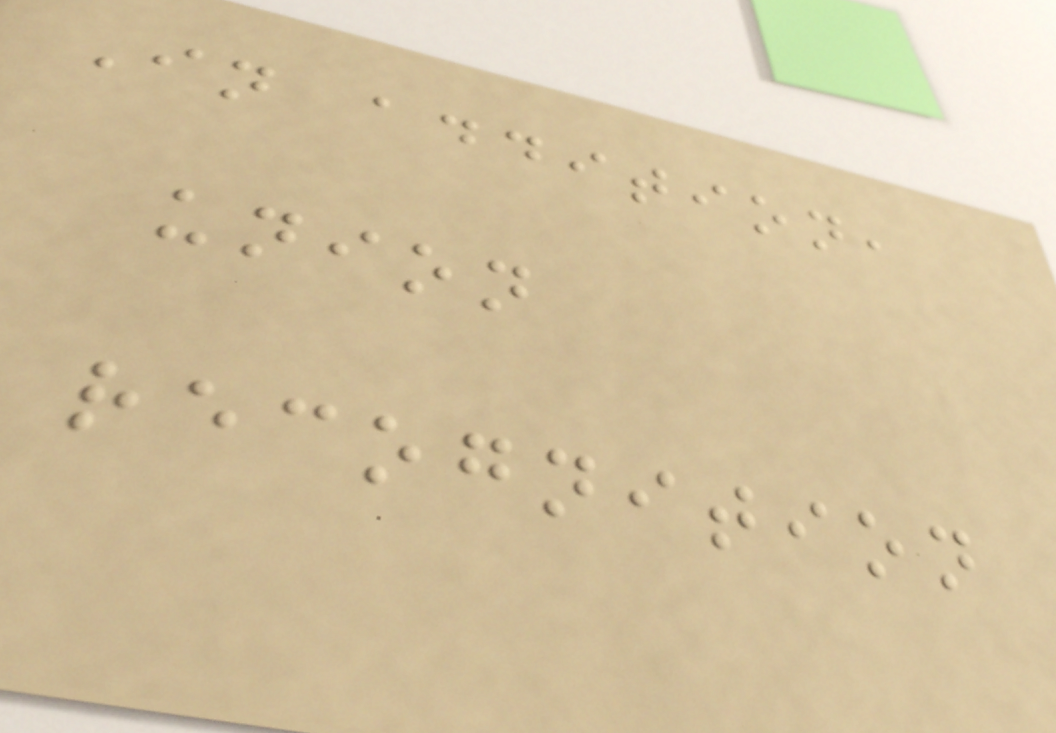In addition,
union
recognition
